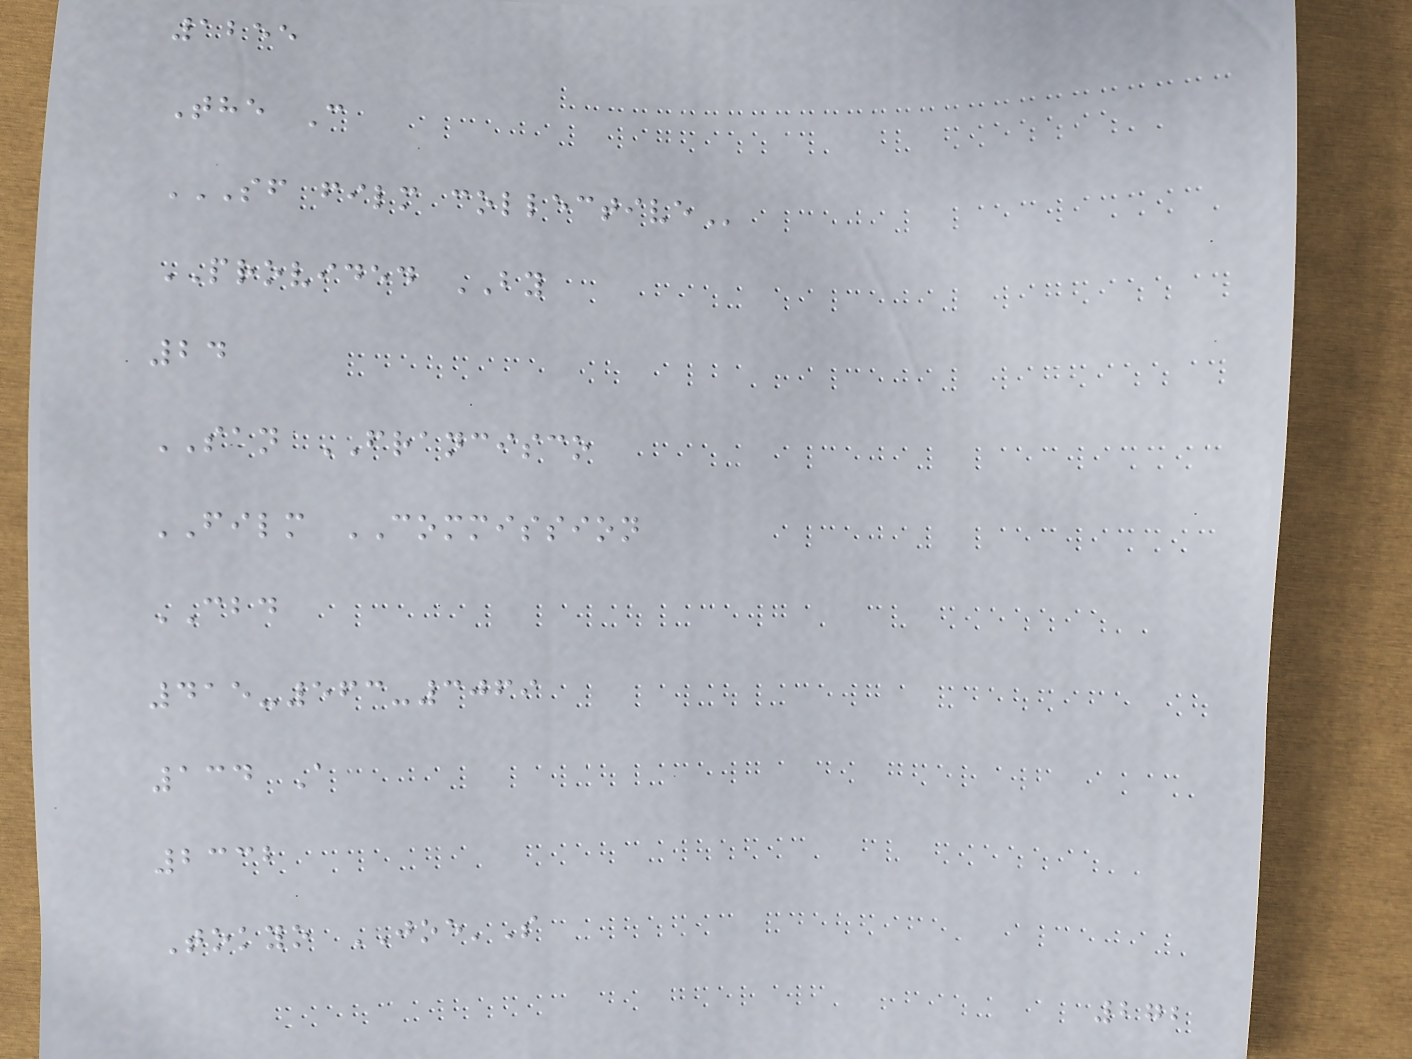1255
The C
SF FILM COLLECTIVE
PROVIDED BY
24
SAN FRANCISCO
FILM COMMISSION
CBD
415-563-3069
134 A
2332
Tokyo JOE'S
272
